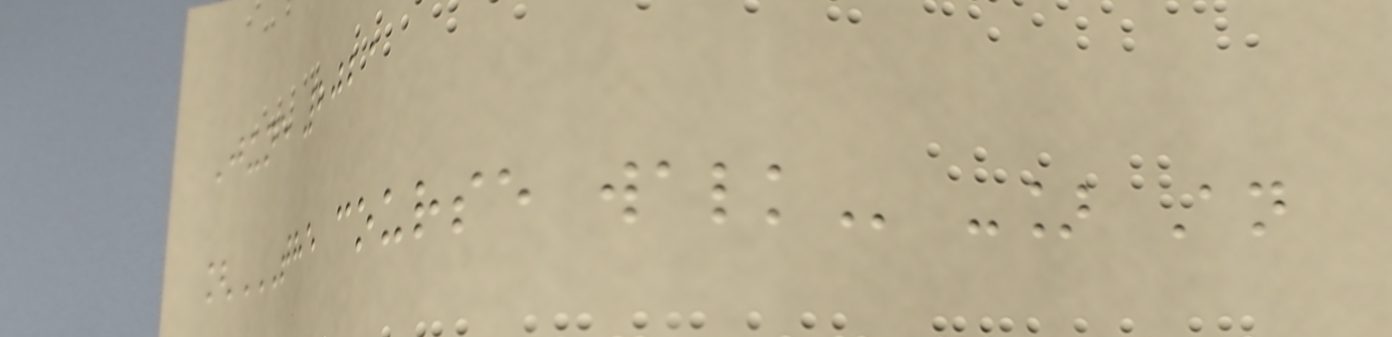June 2021
[THE COURSE WALK -] An
